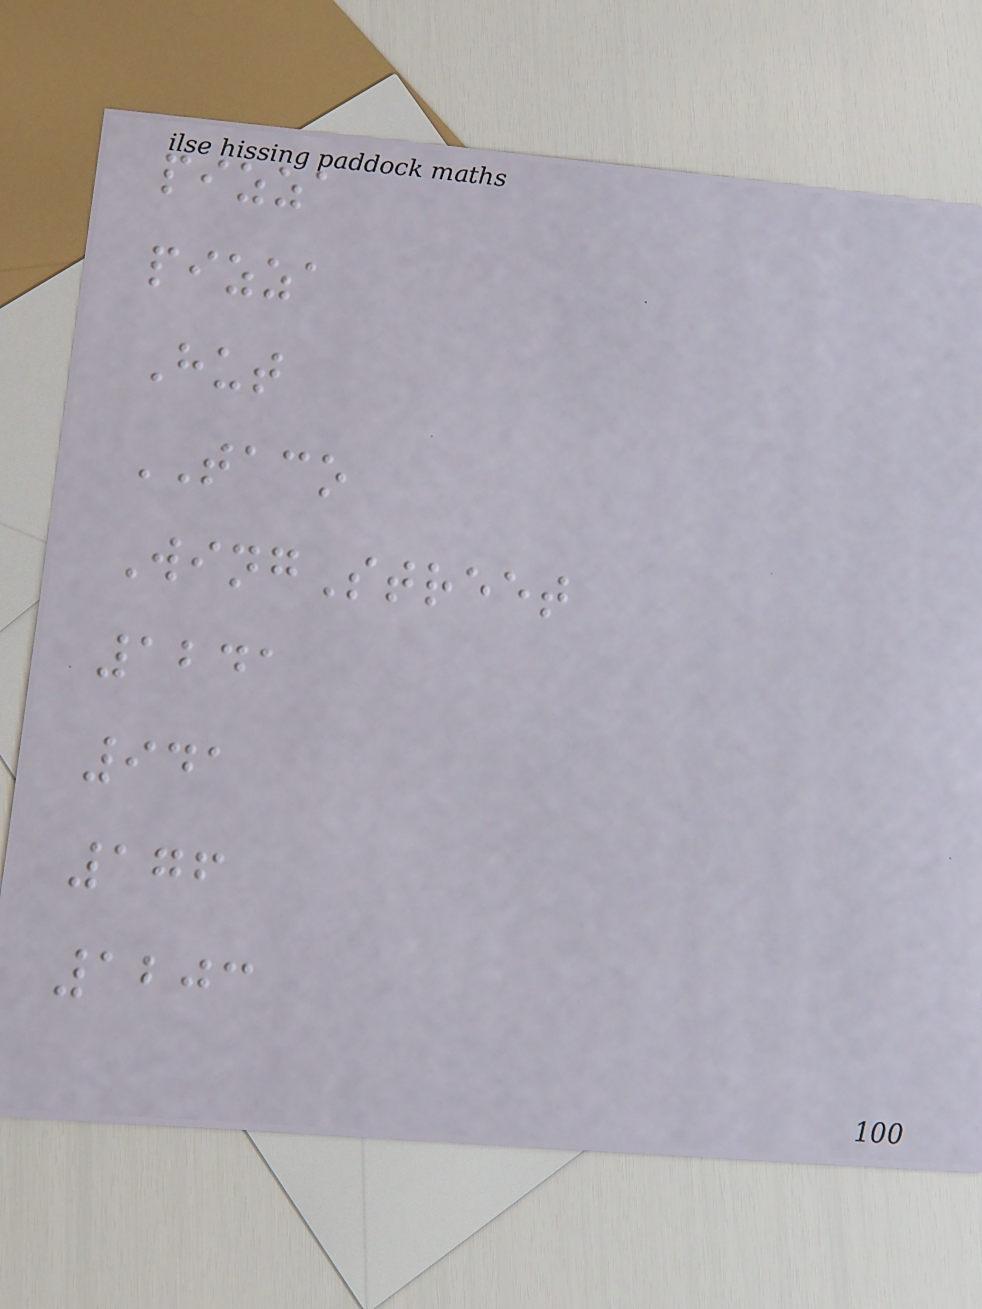pizza
pizza
Hut
TACO
WingStreet
1241
941
176
1203
